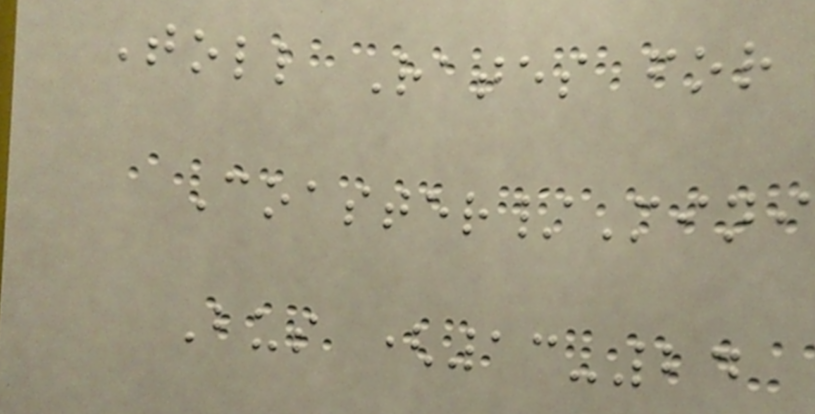Toll Rates for
Coaster/Mini
Bus (13-24
